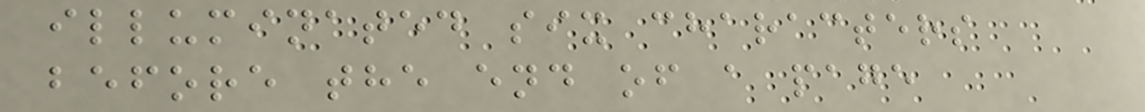illuminated six characters
before the end of a page
